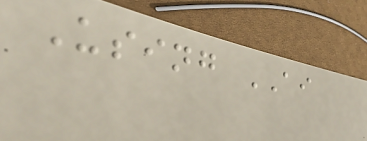Using AI
